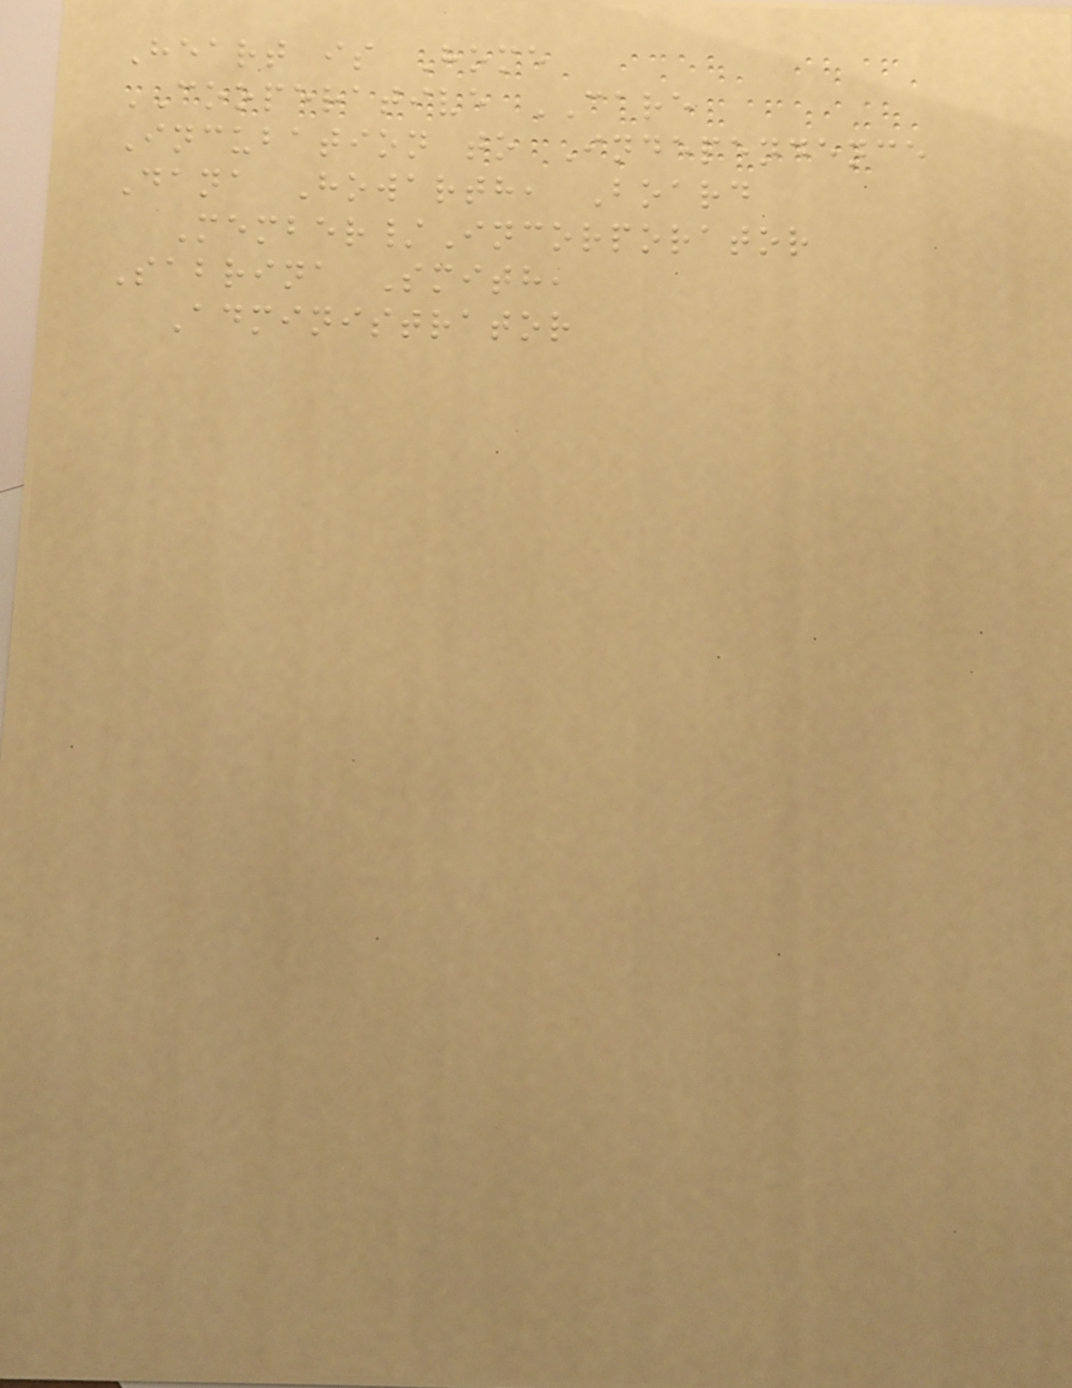Heart is Home
COOPERATIVE CARE
Incubation to Independence
Dana Howarth, Board
Member/Incorporator
Sabrina Smith,
Administrator
